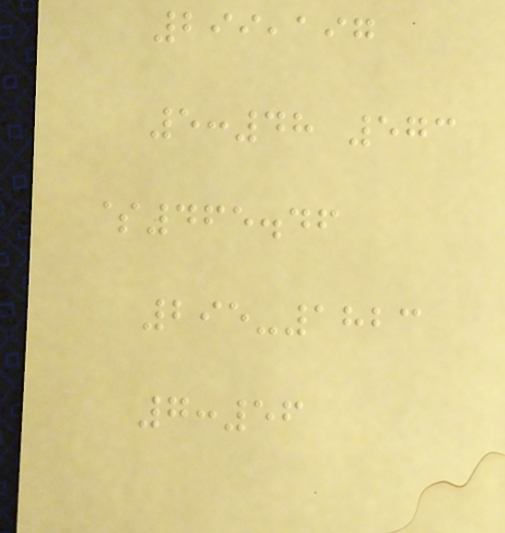299,197
5:48 573
$465.46
295-1823
7:56
